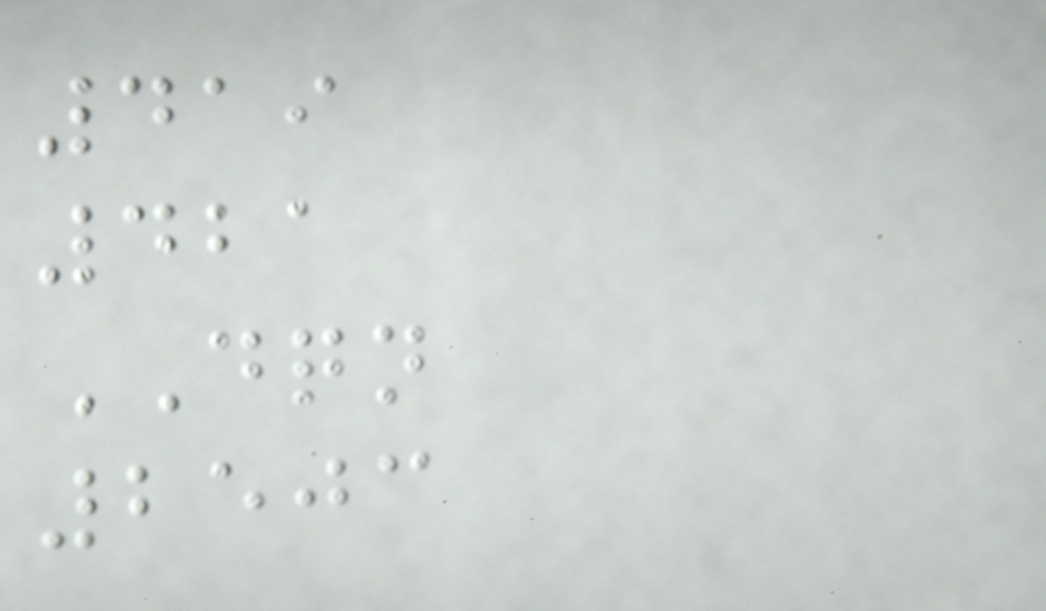419
421
DQN
2503
